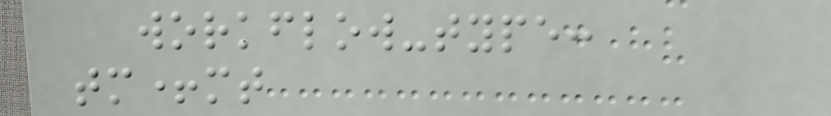workflow-type:
tm+mt
